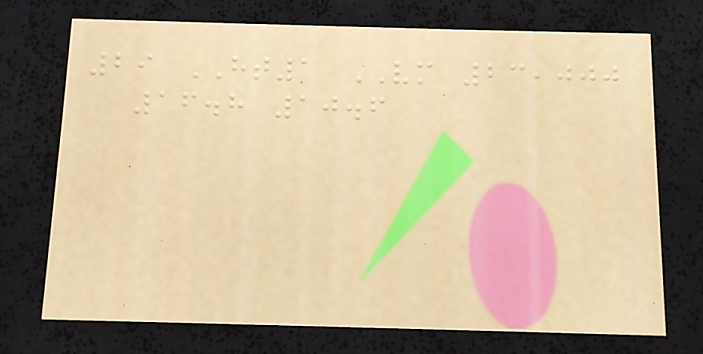29 HT1 VM 23,000
16.8 10.6
